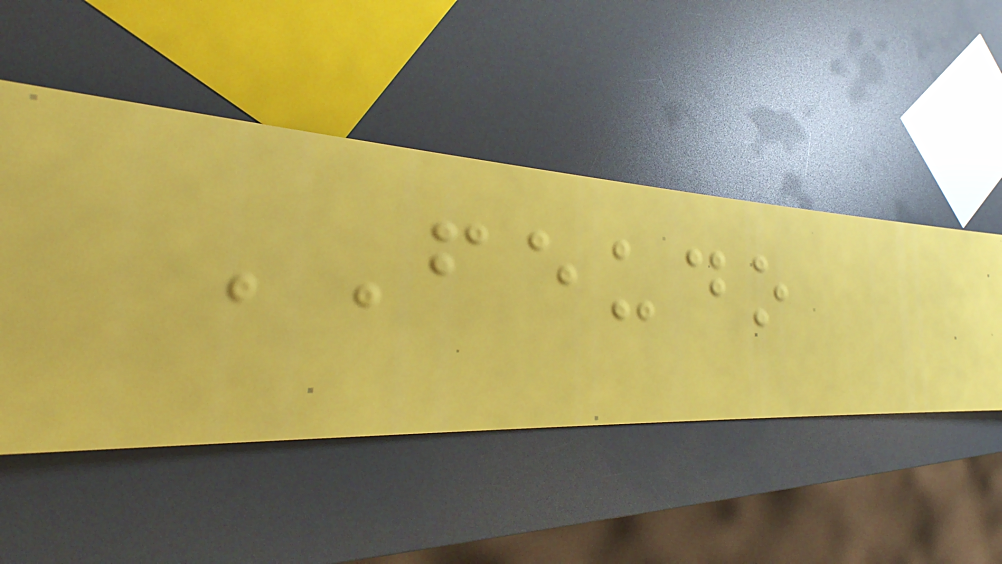FEUDO
